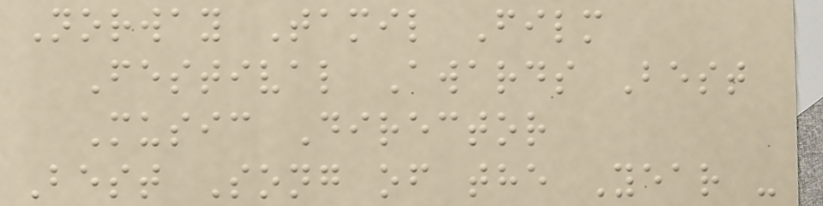Norway Tamil Film
Festival Awards Best
Music Director
Best Song of the Year -
